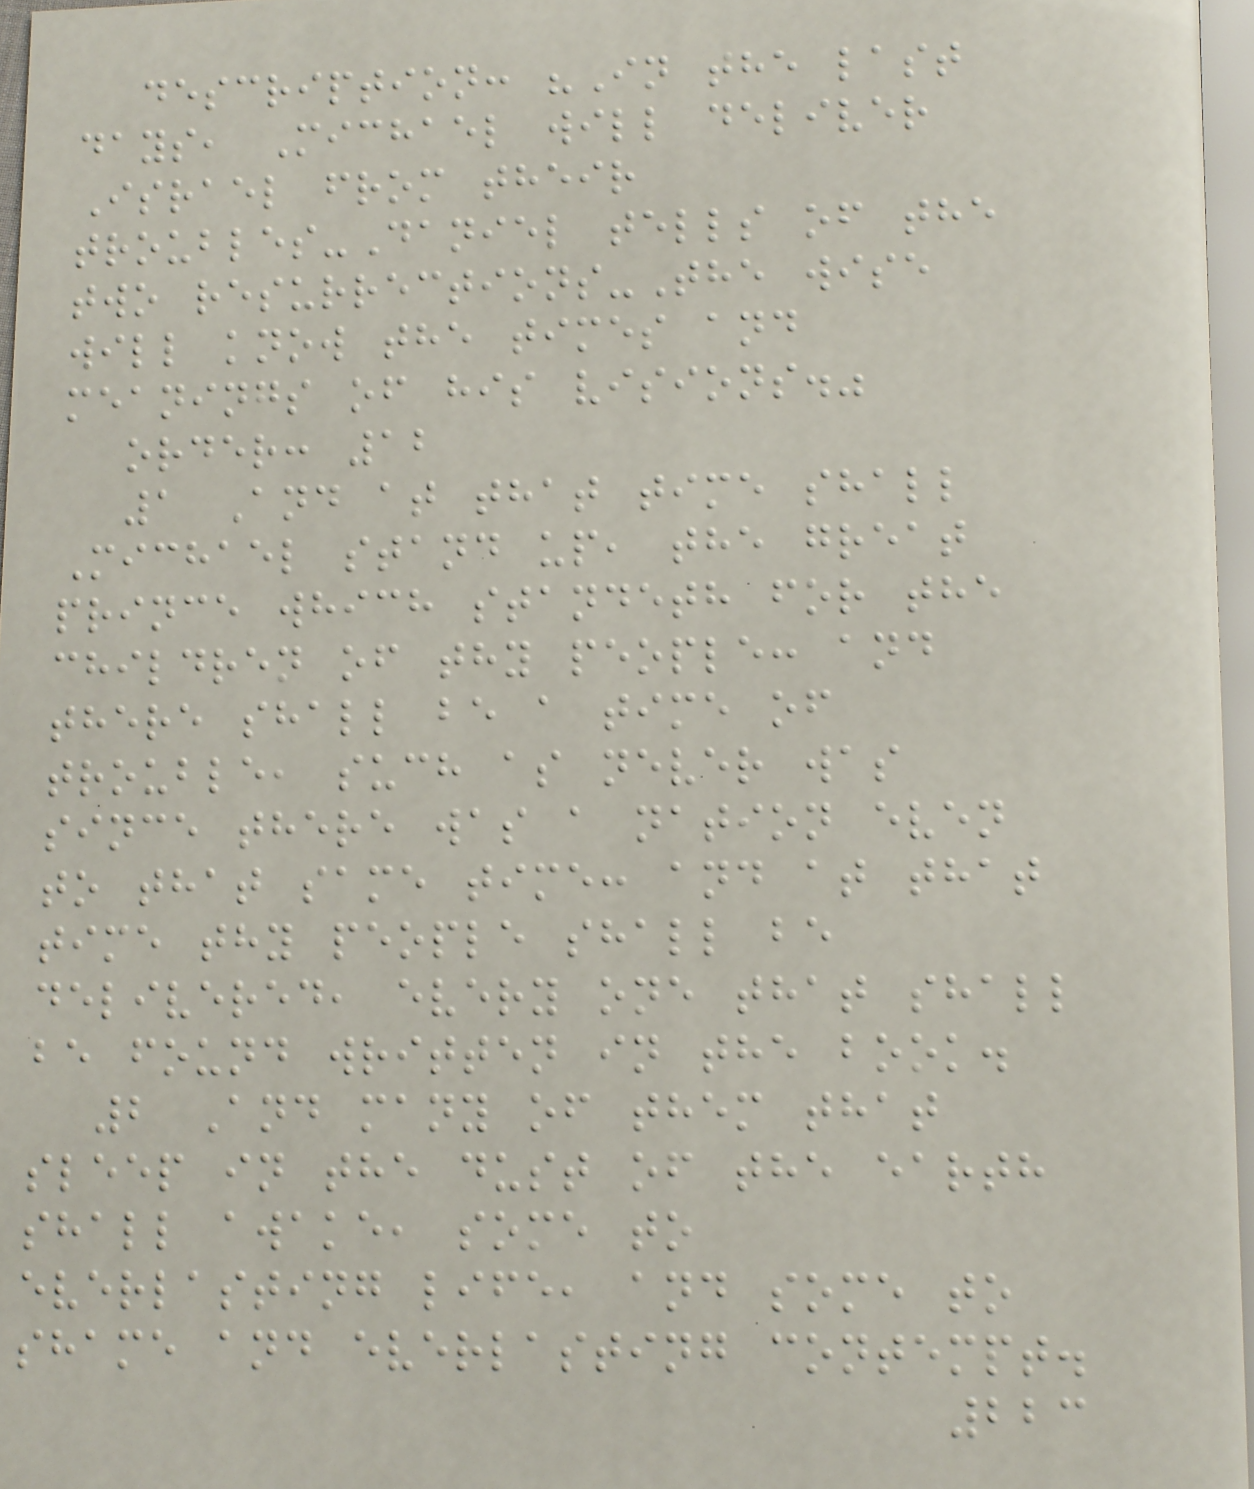description: "In the last
days, Michael will deliver
Israel from their
troubles-Daniel tells of the
two resurrections-The wise
will know the times and
meanings of his visions."
order: 12
1 And at that time shall
Michael stand up, the great
prince which standeth for the
children of thy people: and
there shall be a time of
trouble, such as never was
since there was a nation even
to that same time: and at that
time thy people shall be
delivered, every one that shall
be found written in the book.
2 And many of them that
sleep in the dust of the earth
shall awake, some to
everlasting life, and some to
shame and everlasting contempt.
223
